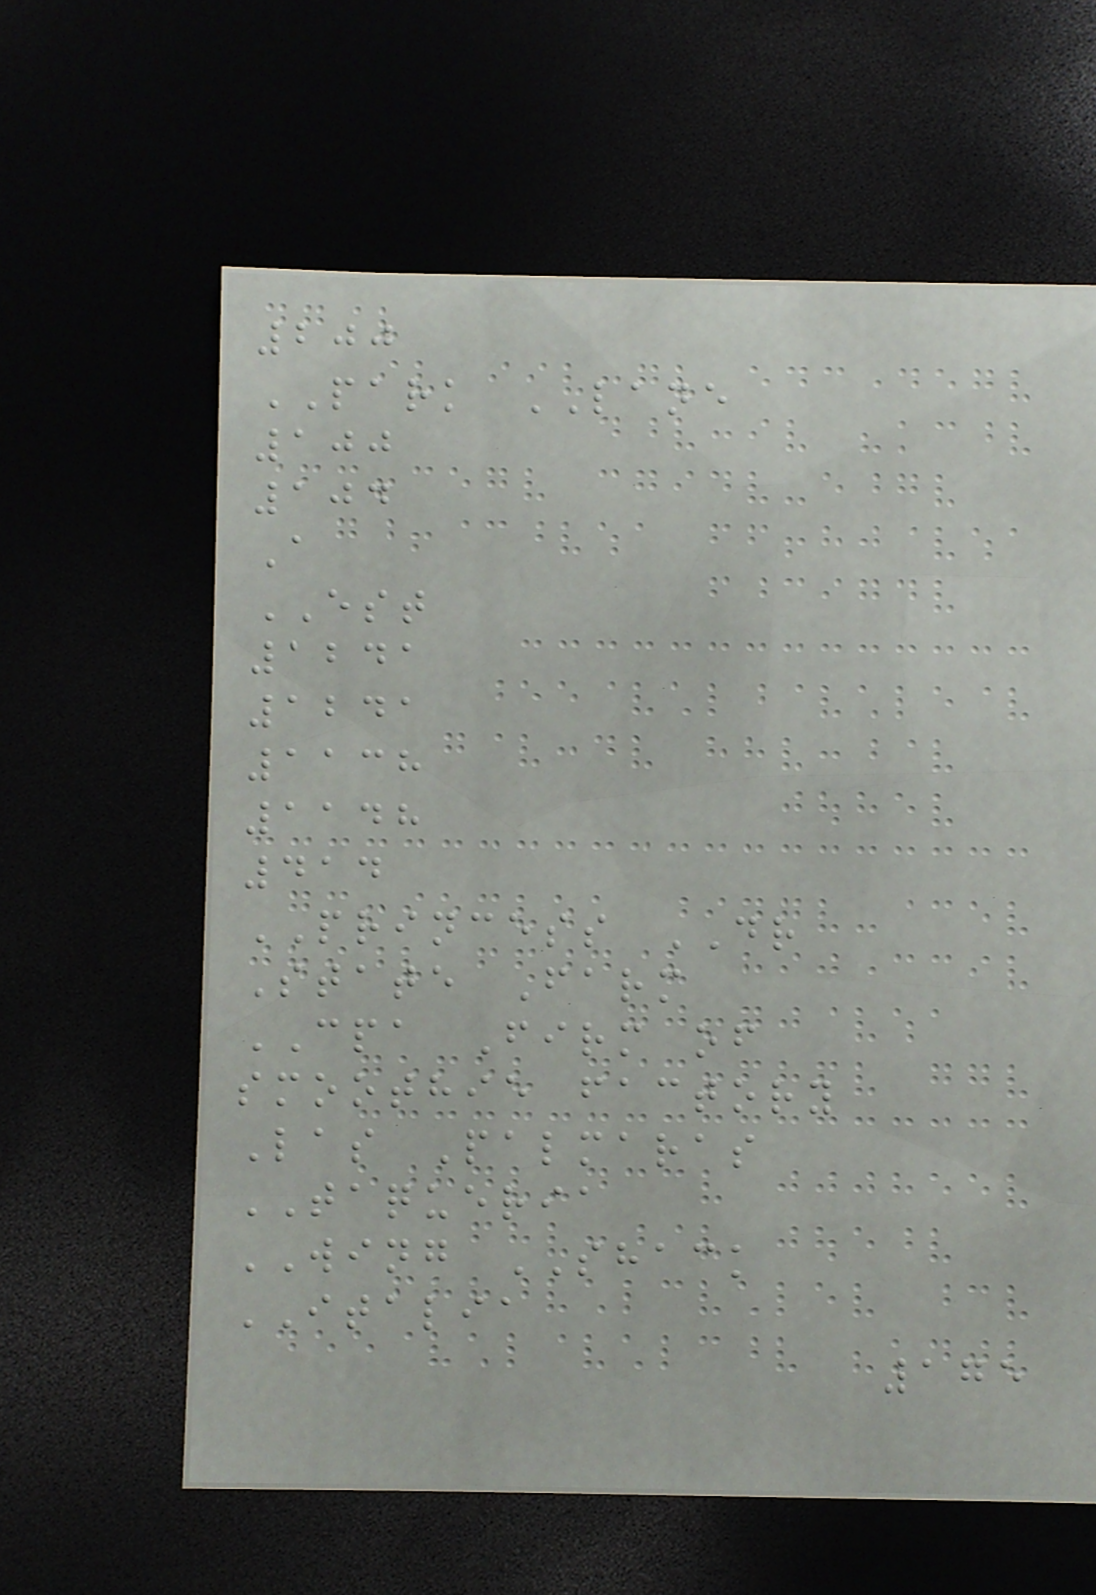200
PARK LANE
100
104
A
EST
1241
1241
1138
1148
414
PRINCESS DR
State Farm
CPA Firm of
smoothie factory
Las Palmaras
TAQUERIA
WING SHACK
ITALIA
175
